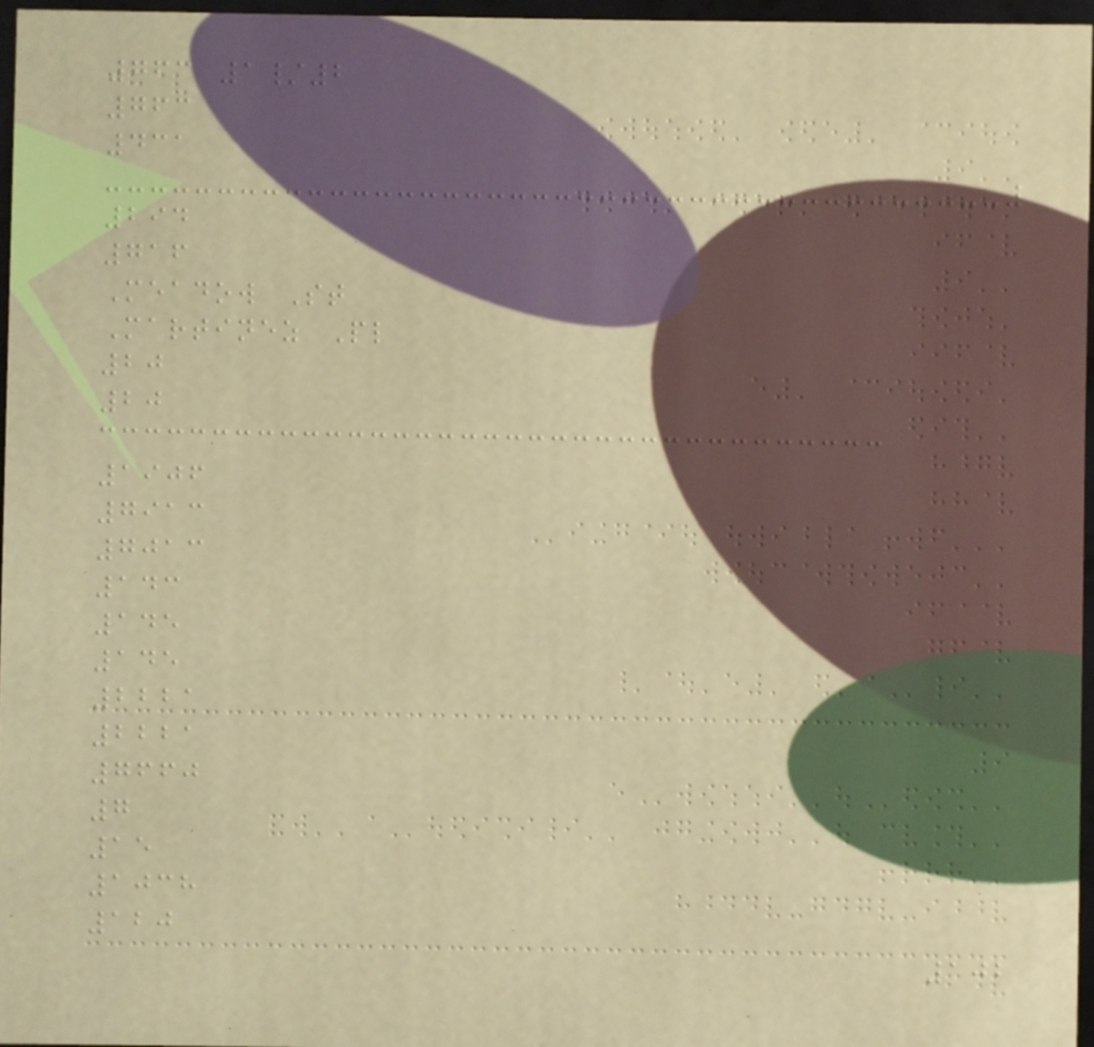763 1/2
763
431
294
716
Meadow St
Martinez Pl
20
20
1906
7913
7013
143
145
145
2221
2221
7660
7
15
1038
120
102
